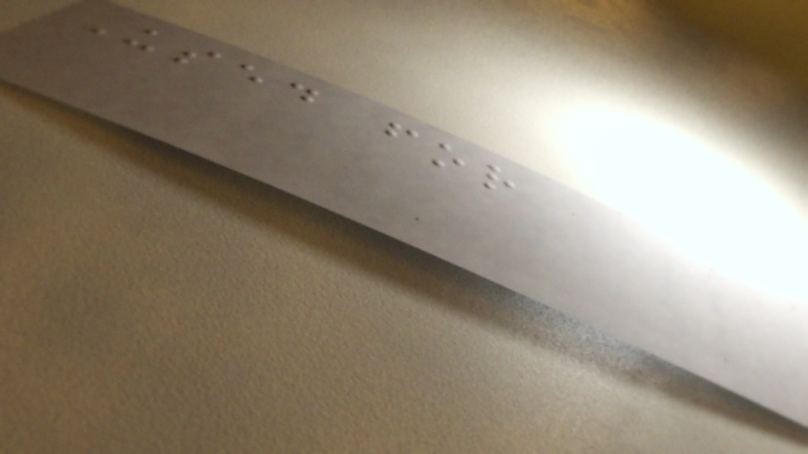Used for
